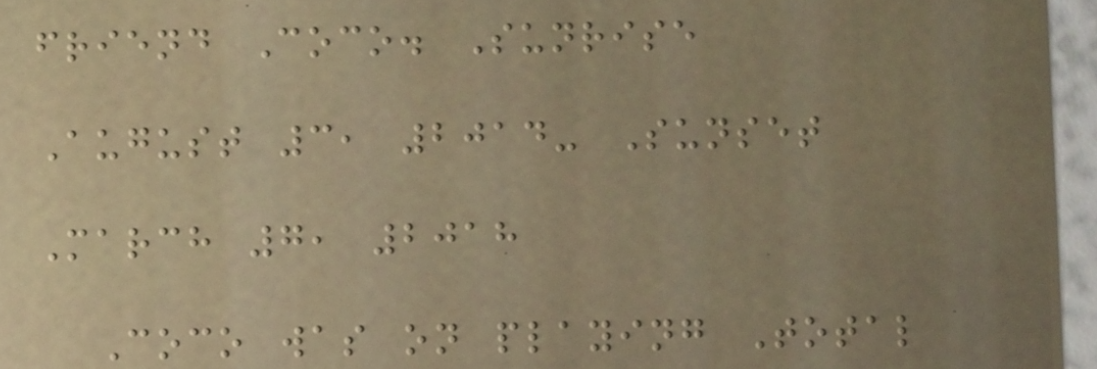friend Coco. Sunrise
August 3, 2014- Sunset
March 7, 2018
Coco was on playing Total
